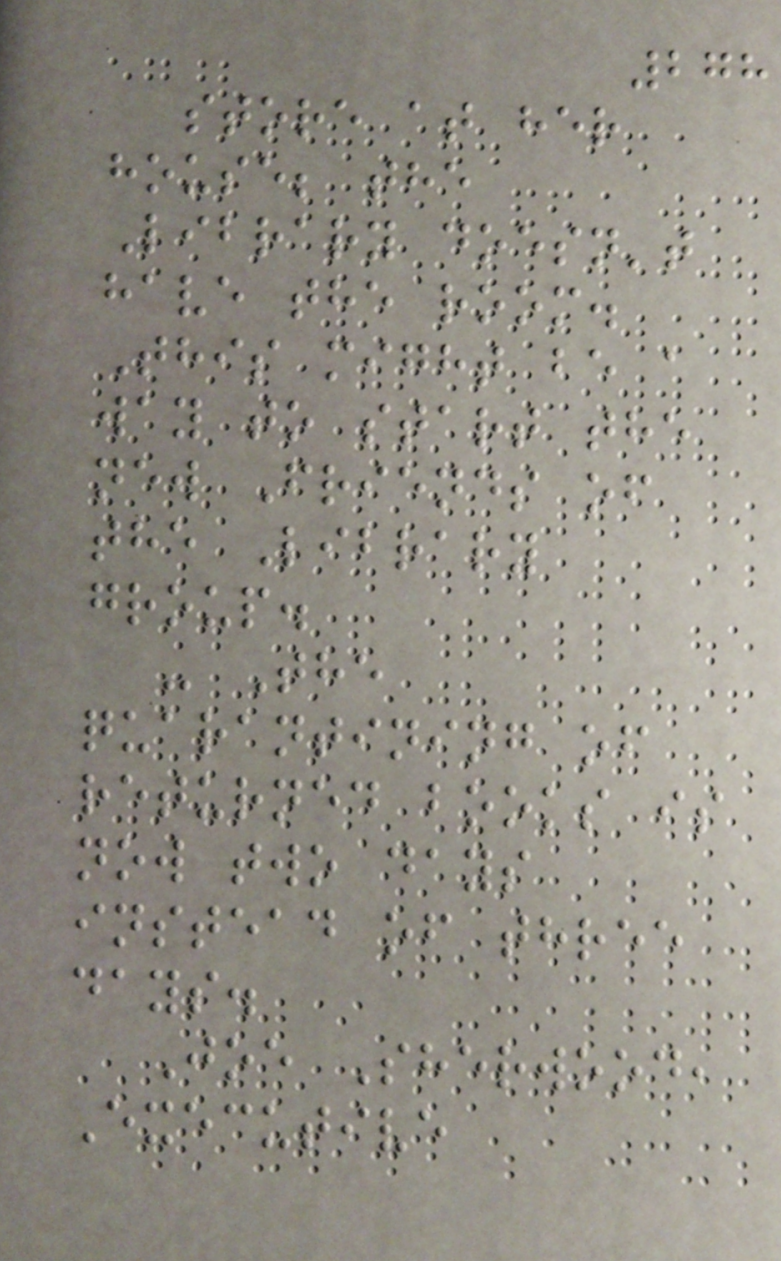278
store at her
house; the
Library doesn't
have the room.
This might be a
way to start the
new Friends of
the Library
group.
- The
quarantining of
returned books is
now two days
instead of three
days.
Joe Sherwood,
Executive
